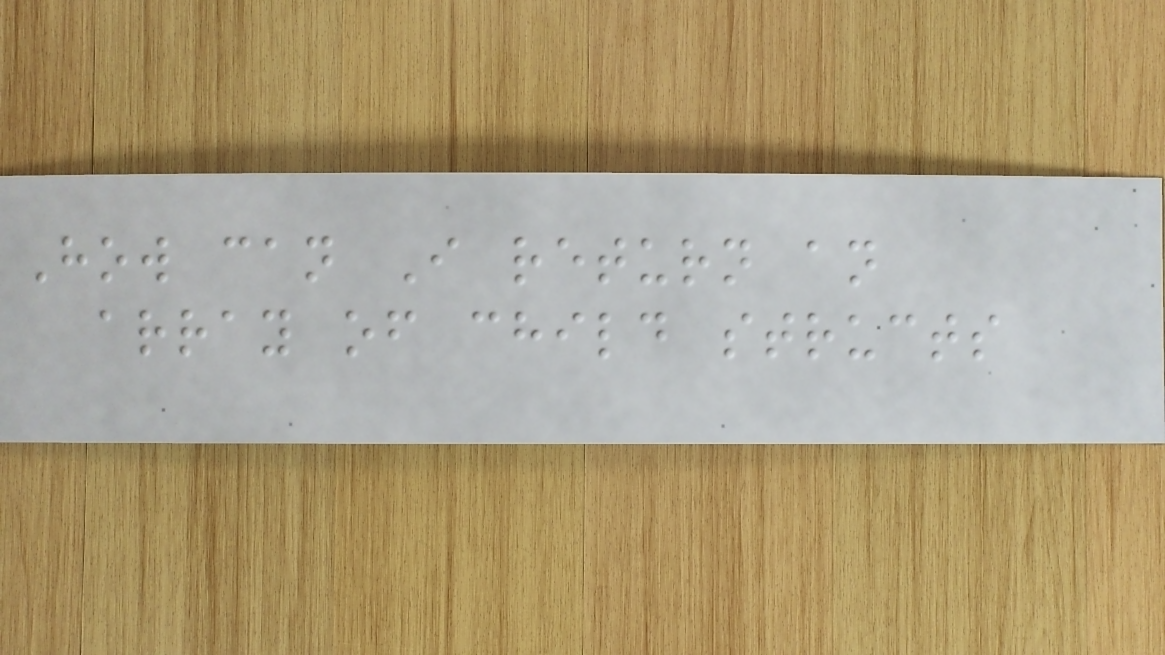How can I return an
array of child structs
